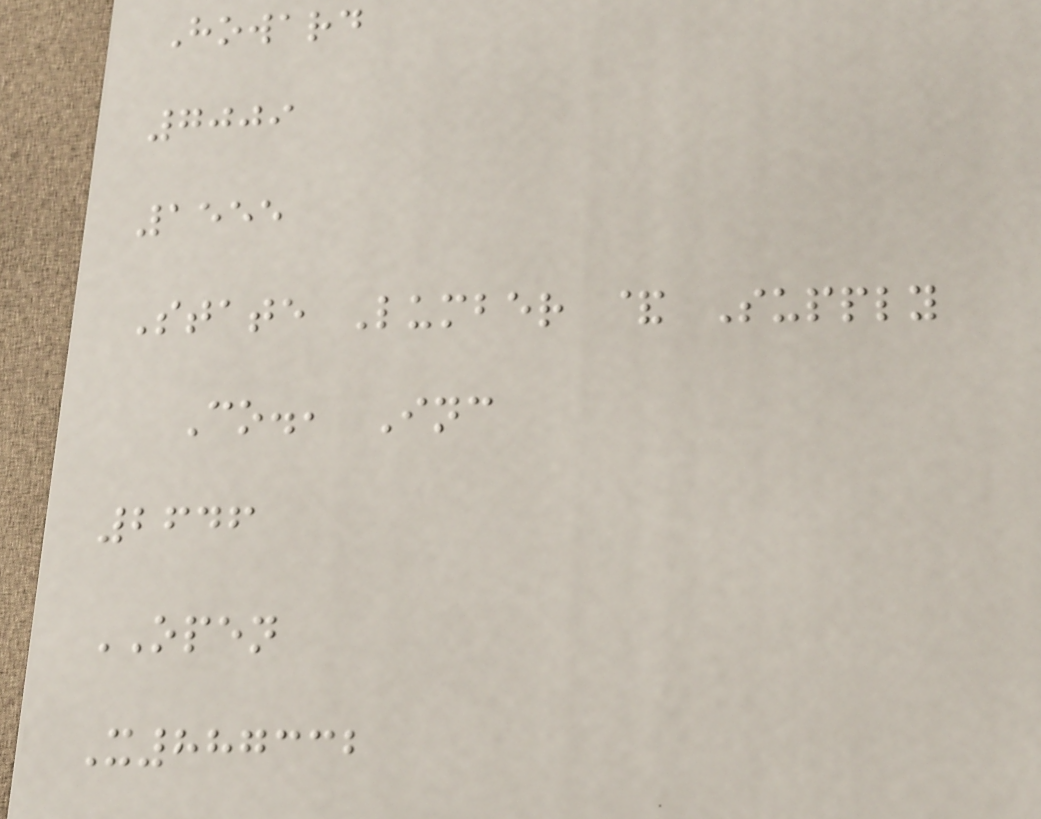Howard
7009
1555
State Lumber & Supply
Co., Inc
2646
OPEN
X887332
